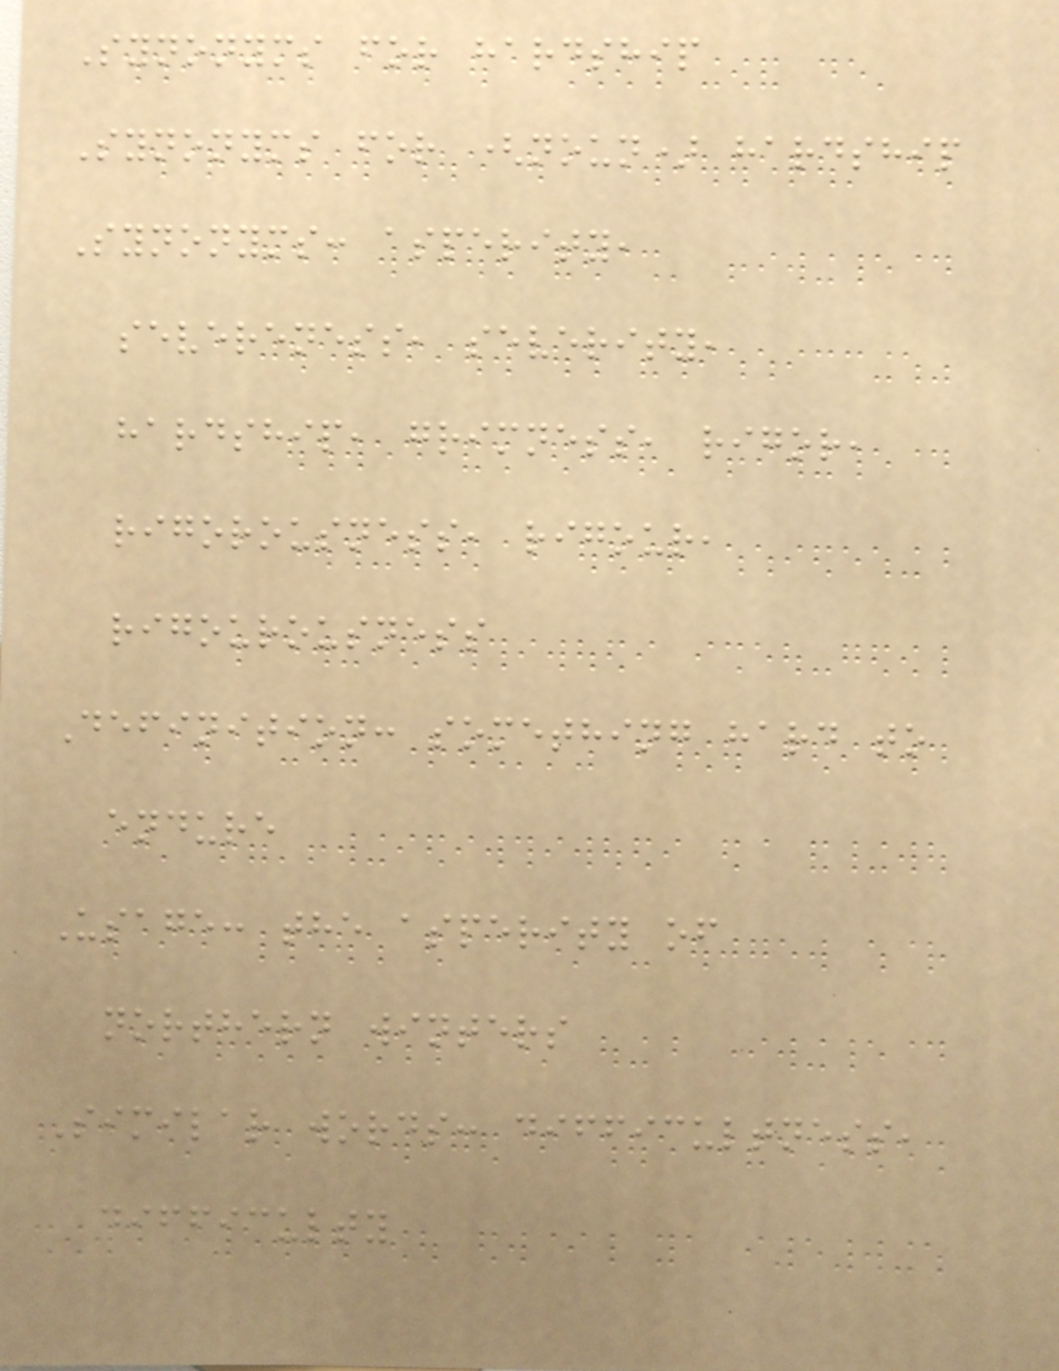Synonyms for hardship
Synonyms for (noun) hardship
Synonyms: asperity,
severeness, severity,
hardship, grimness, rigor,
rigorousness, rigour,
rigourousness
Definition: something hard to
endure
Usage: the asperity of
northern winters
Similar words: difficultness,
difficulty
